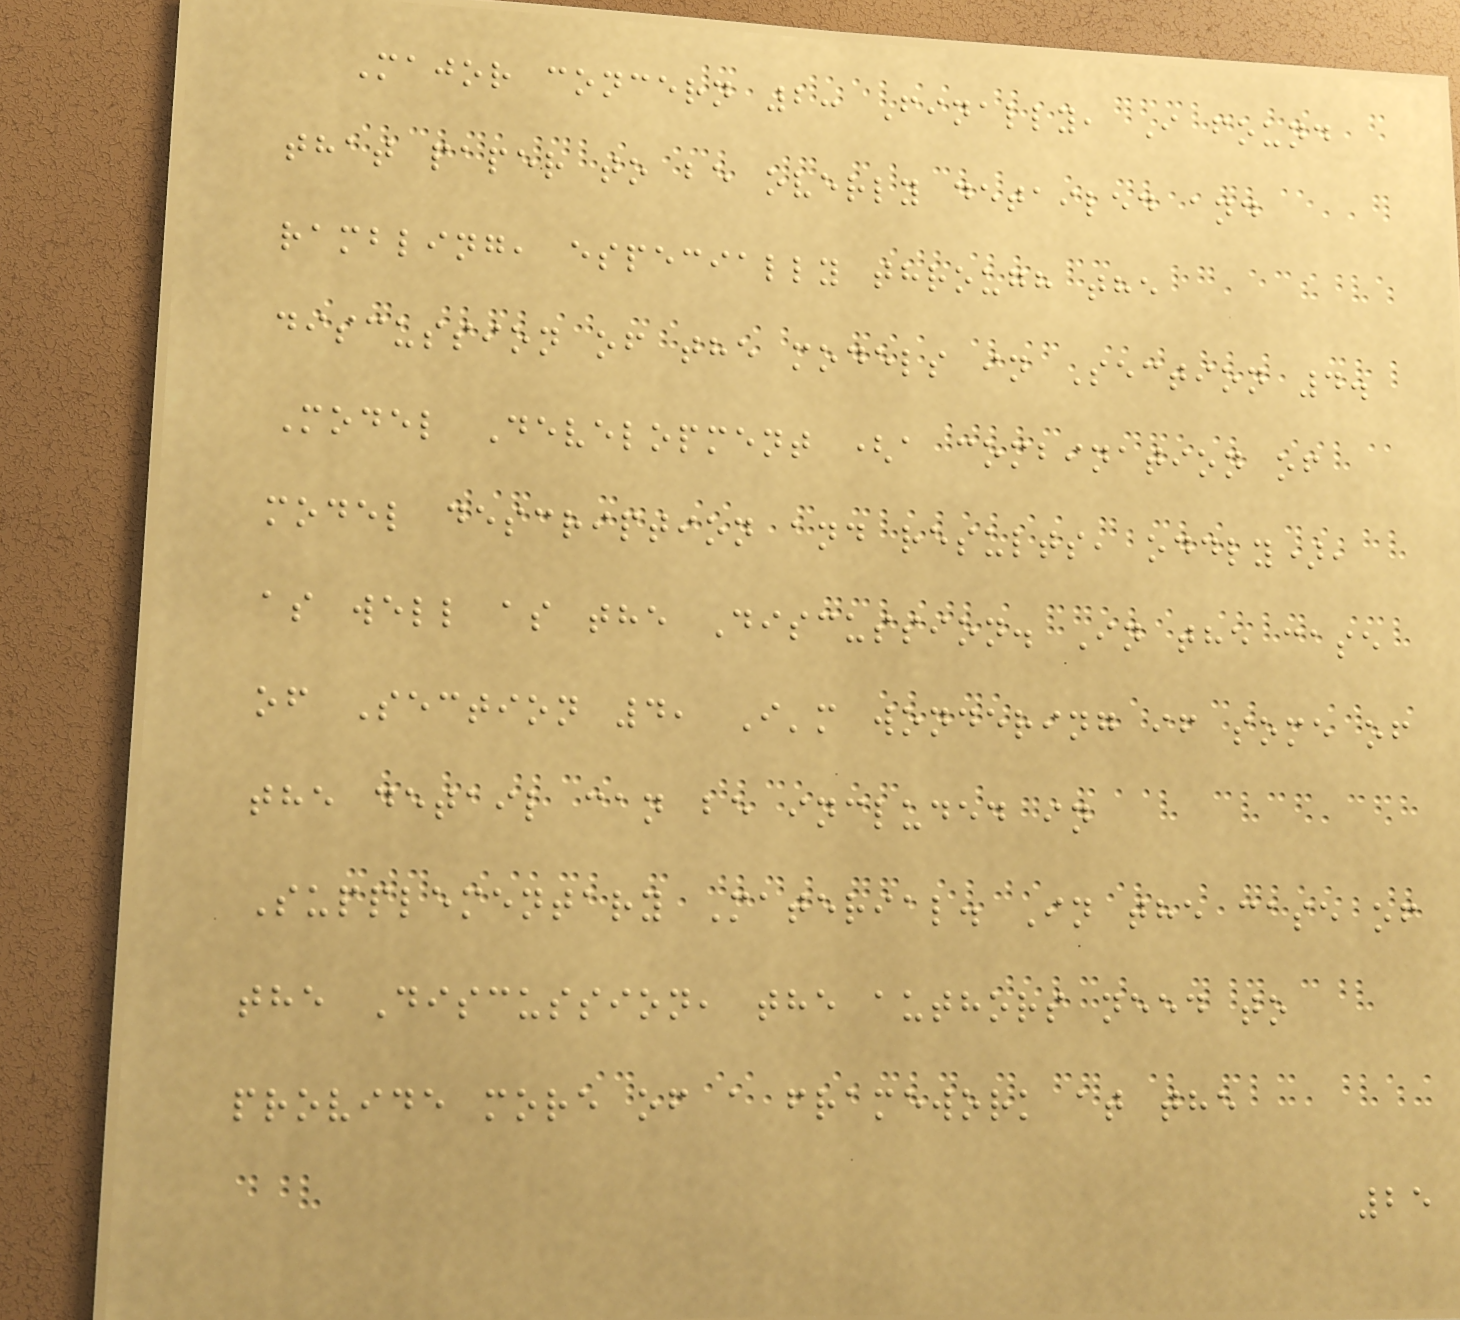Major concern 2: Finally, I found
that paper to be overly detailed and
rambling, especially through the
discussion of the models in Section 4.
Model Development (a combination of
model description and results, oddly),
as well as the Discussion. In the case
of Section 4, I'm wondering if some of
the detail can be included in
Supplementary Material. In the case of
the Discussion, the authors need to
provide more of a framework at the
25
